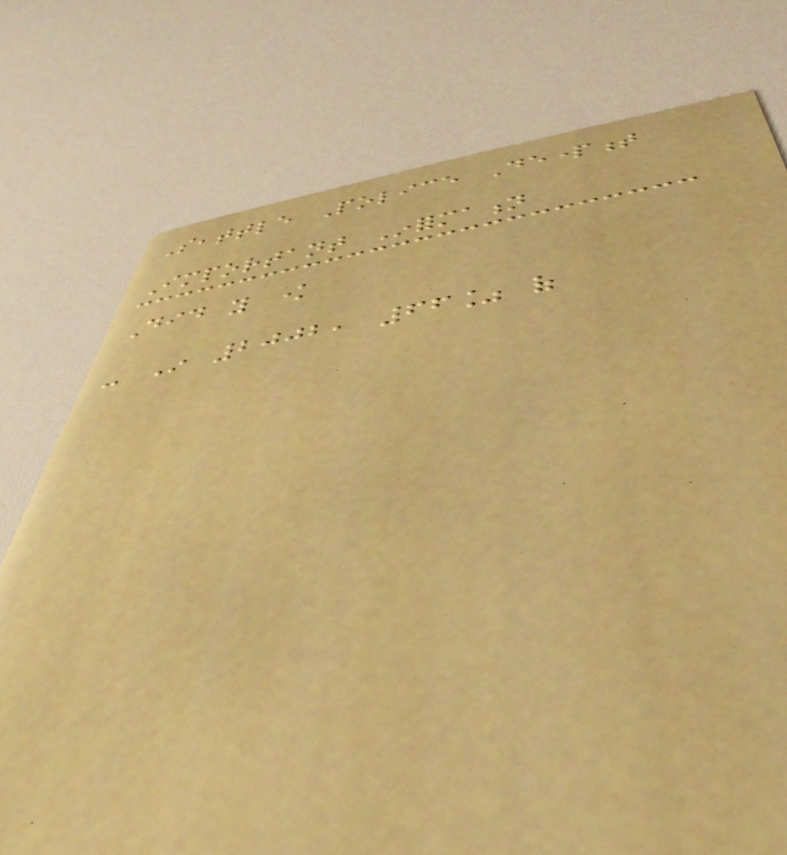Seattle Police Department
Important Information
Did you know
- In 2002, 66% of
